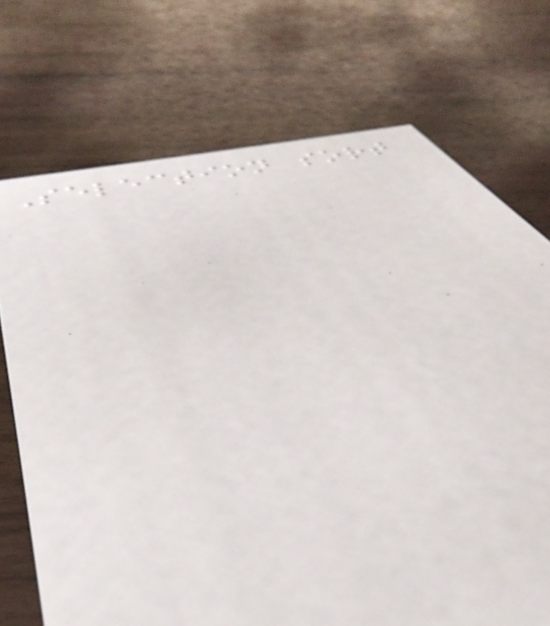Selection sort
